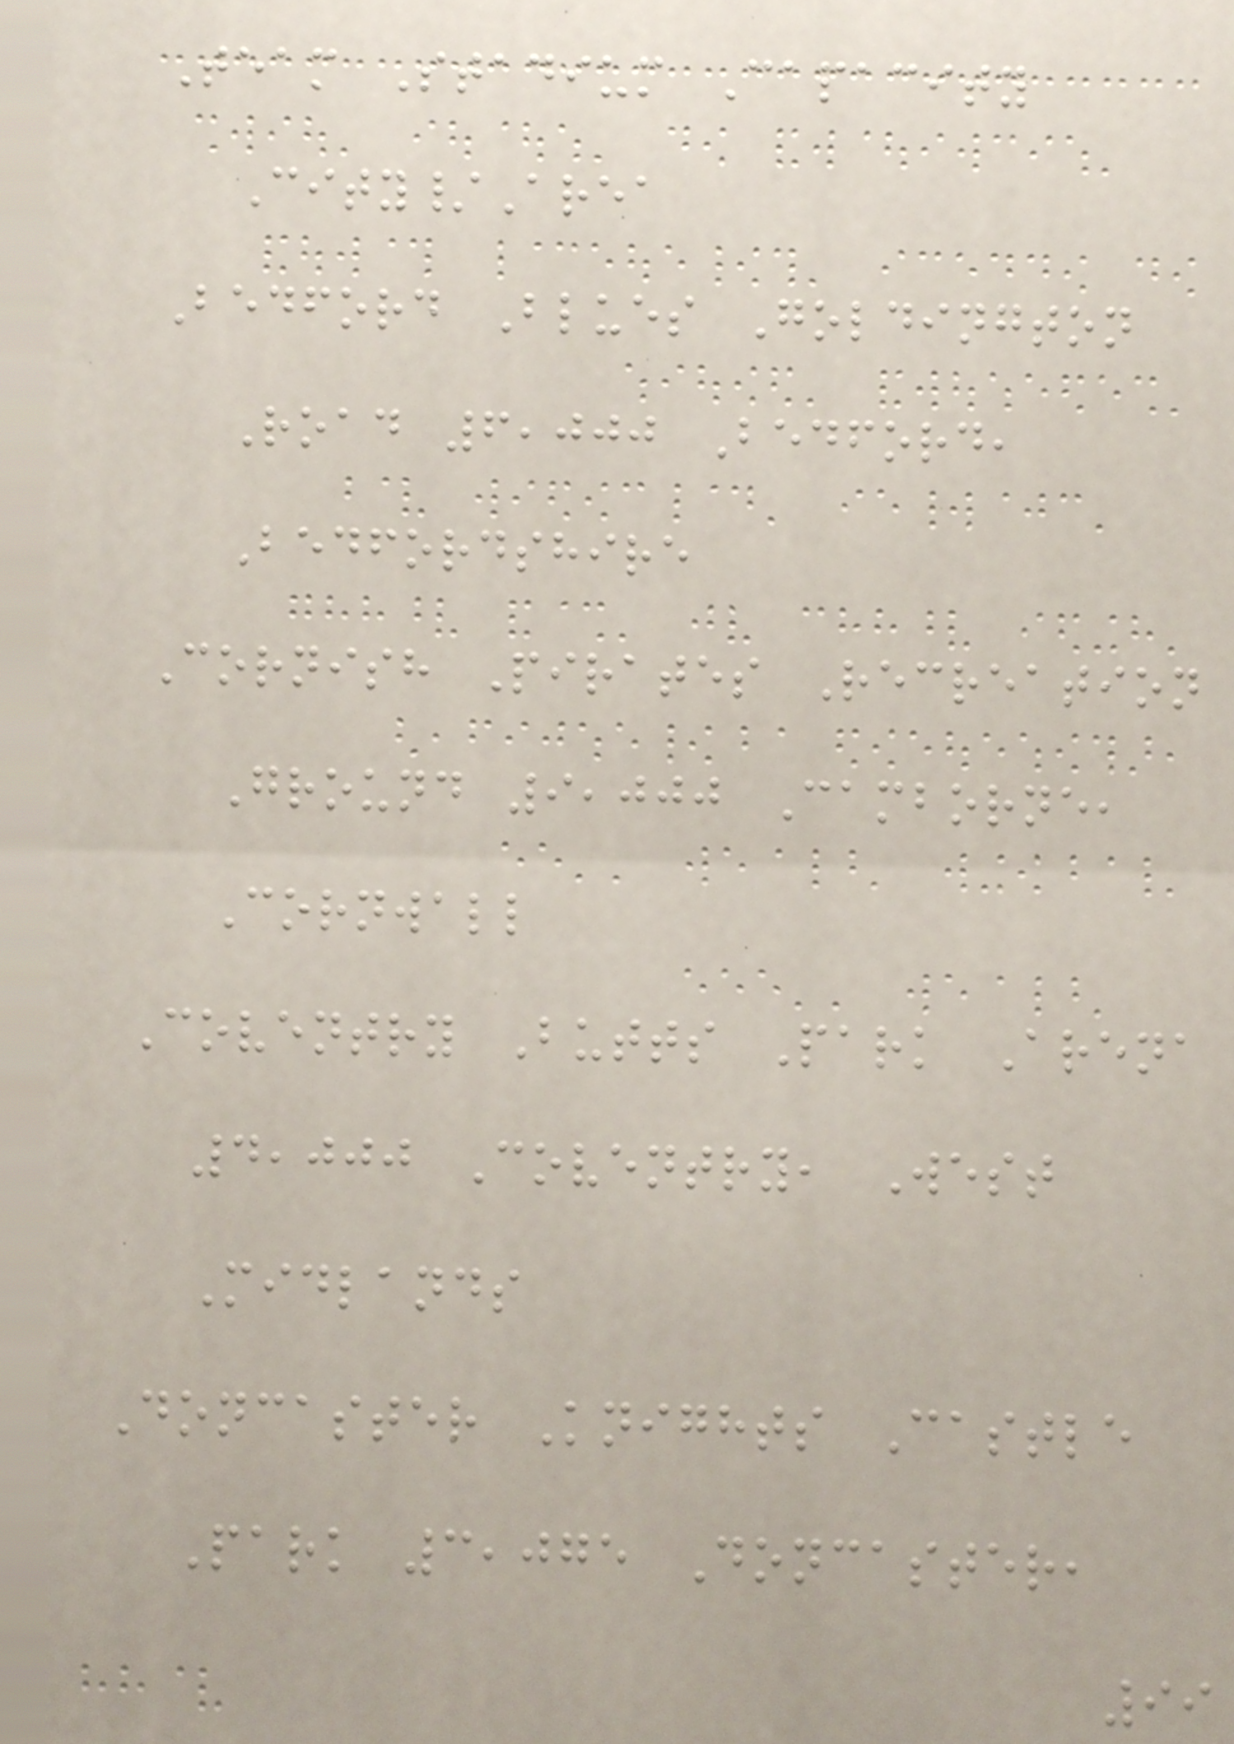Team Stadium Capacity
City/Area
Bedford Blues Goldington
Road 6,000 Bedford,
Bedfordshire
Cornish Pirates Recreation
Ground 9,000 Camborne,
Cornwall
Coventry Butts Park Arena
4,000 Coventry, West
Midlands
Doncaster Knights Castle
Park 3,075 Doncaster,
99
